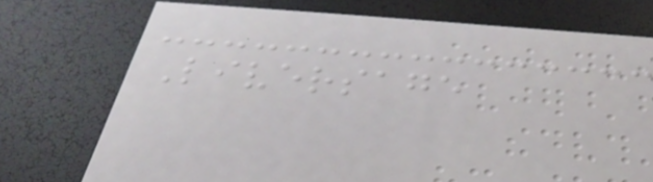Liversage
